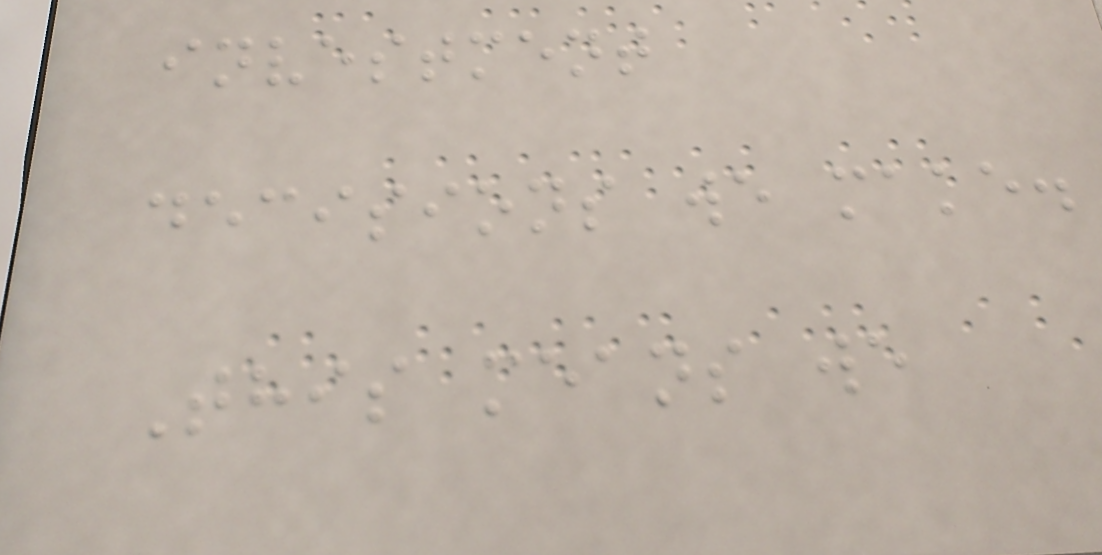investment
decisions we make.
This means we
